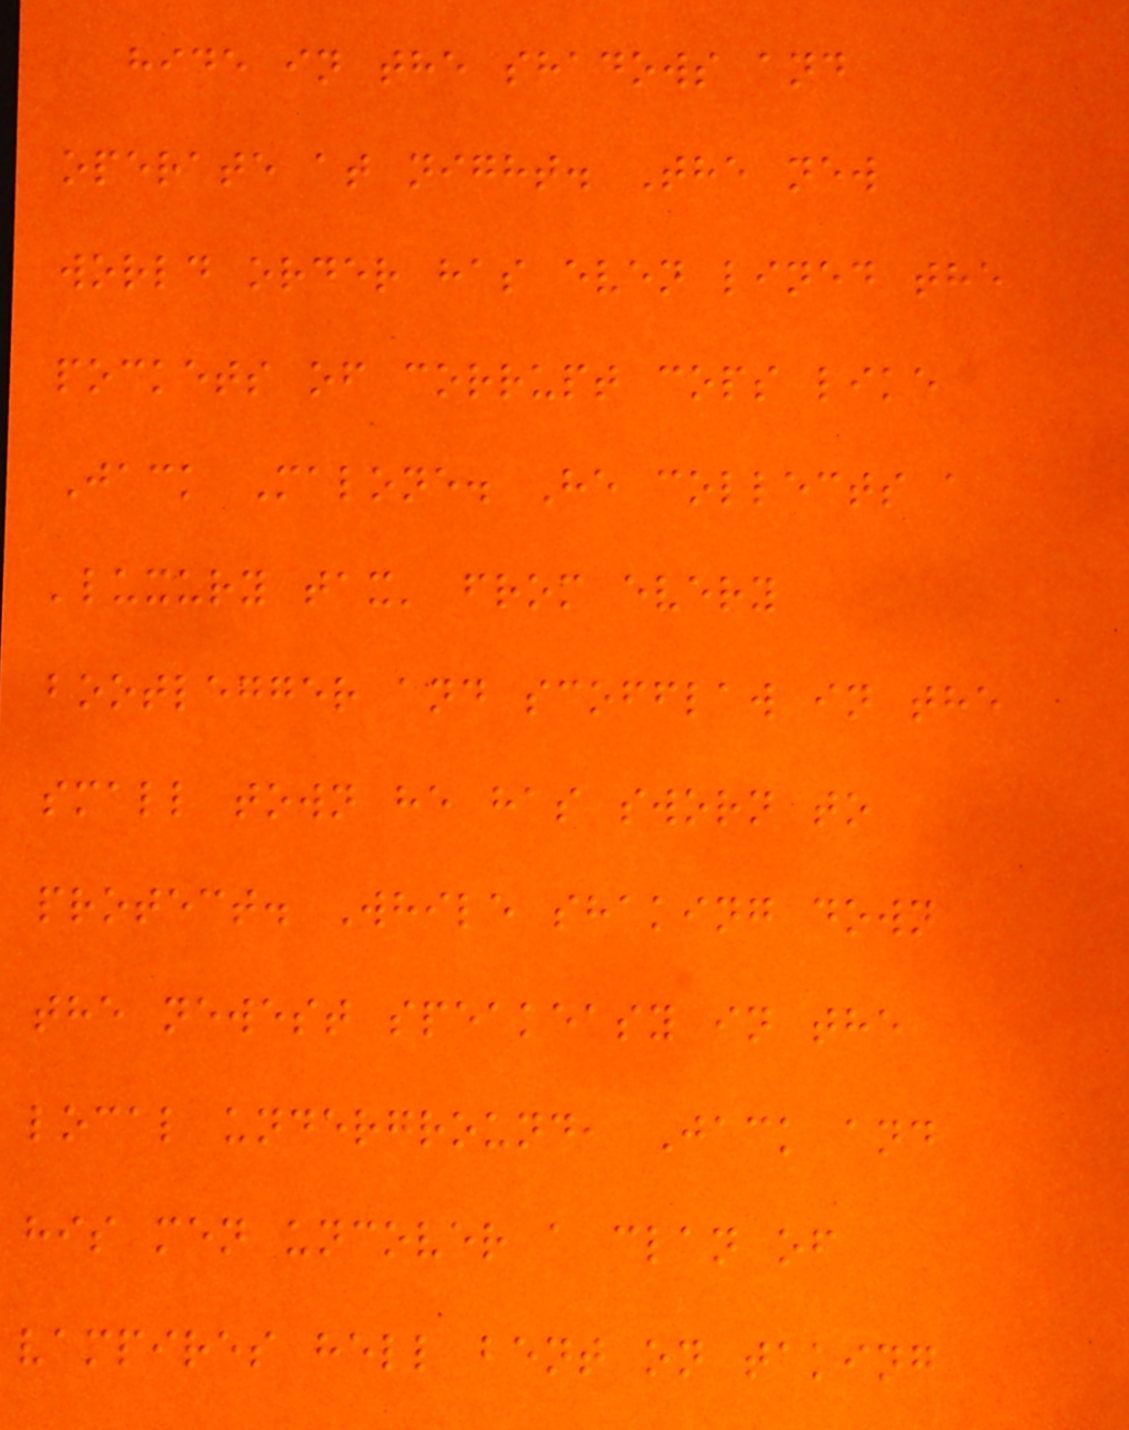hide in the shadows and
operate at night. The new
world order has even lined the
pockets of corrupt cops like
Jack Malone. He collects a
'luxury tax' from every
bootlegger and scofflaw in the
small town he has sworn to
protect. While shaking down
the newest speakeasy in the
local underground, Jack and
his men uncover a clan of
vampires hell bent on taking
